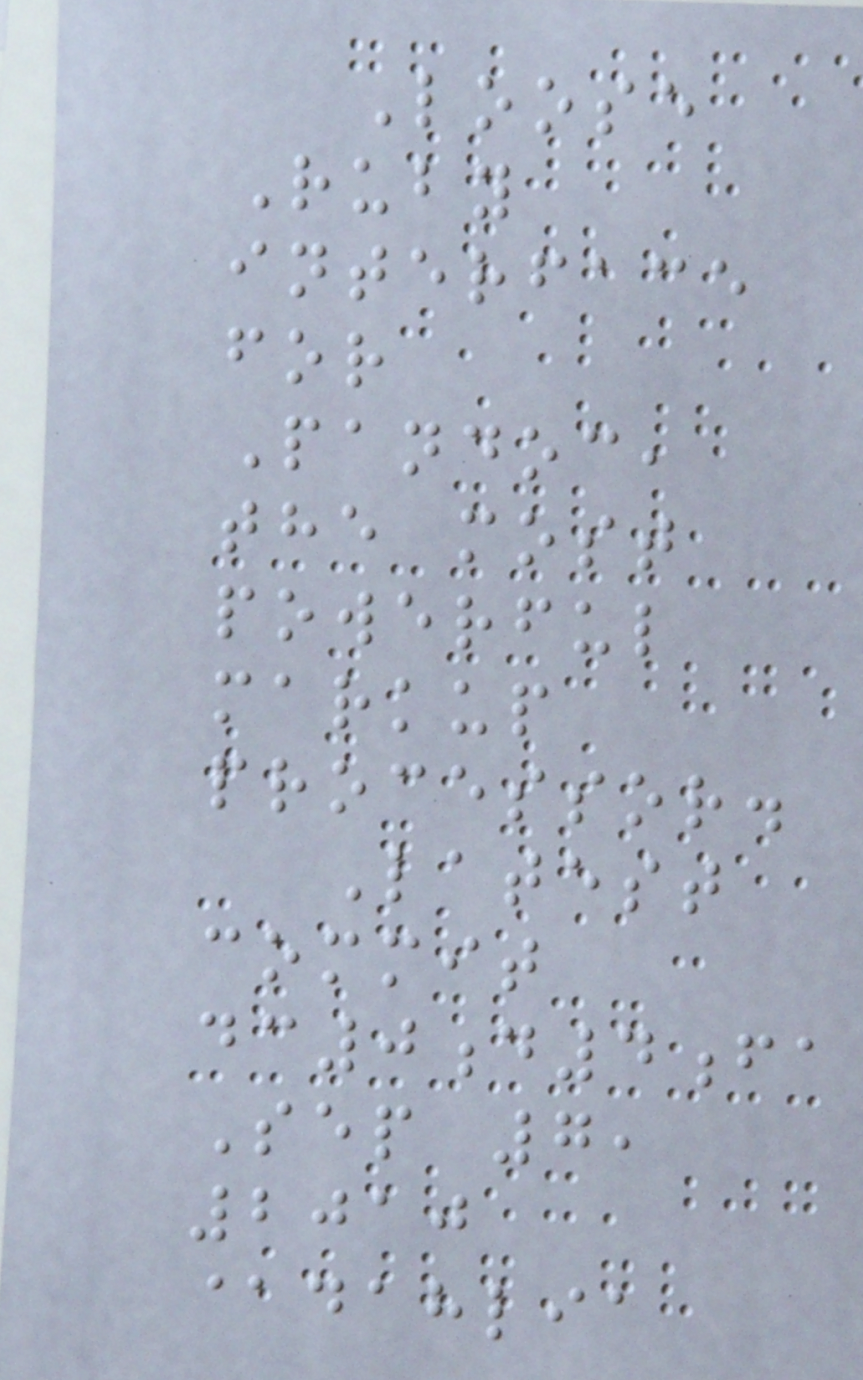Loose
Ruby
interface
for
Pandoc,
the most
powerful
markup
processor.
Latest
commit
dc0d4fa
Sep 7,
2010
@dahlia
